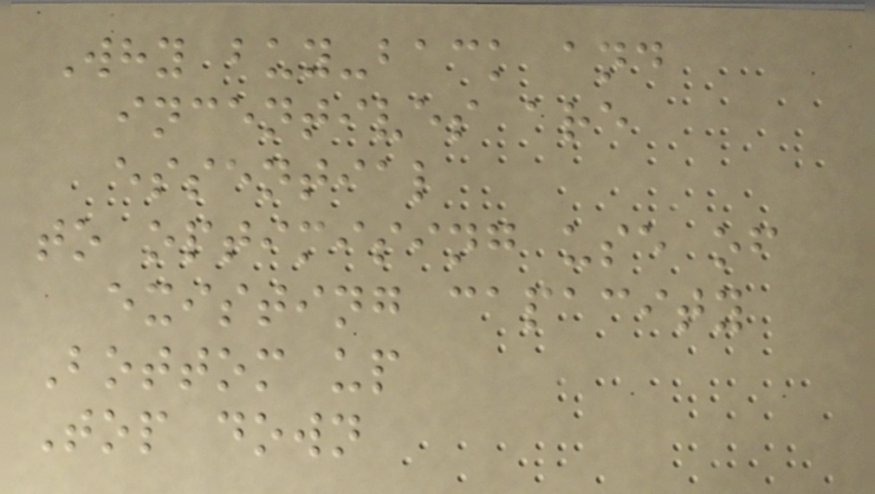Why buy-back and
incentives are
essential
to optimising use of
existing capacity
Bottom up
Top down
